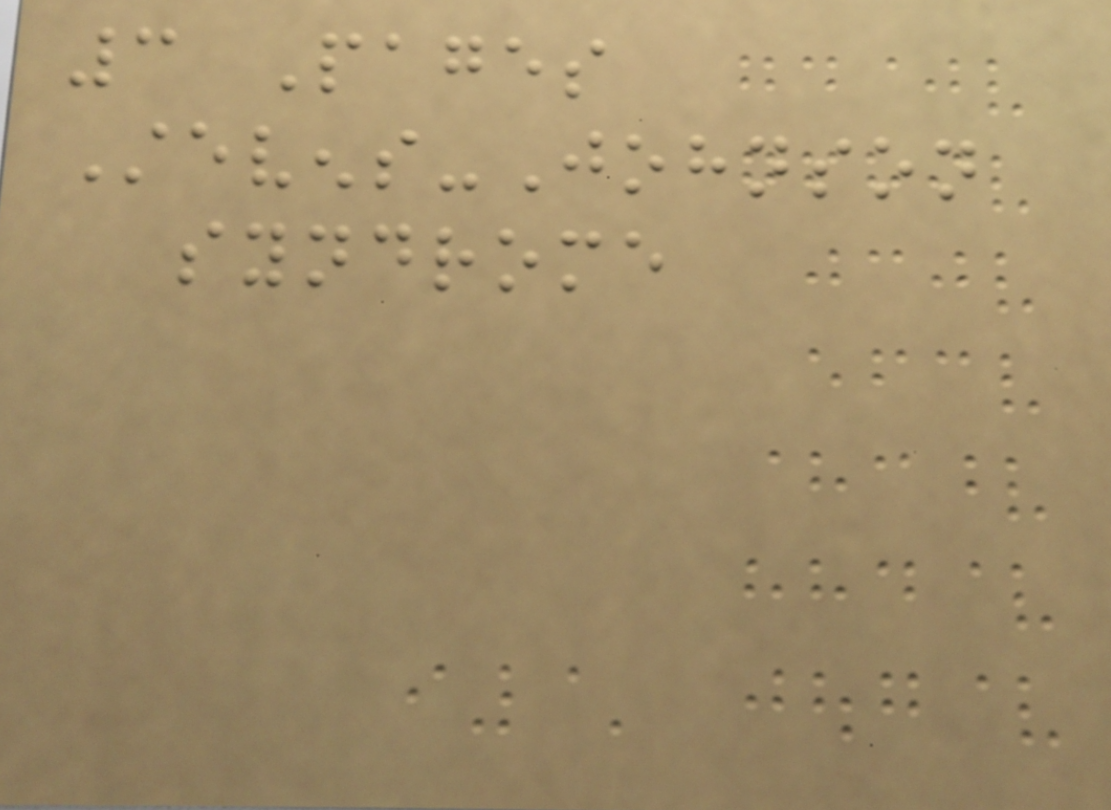3 Pages
Stevens-Johnson
syndrome
